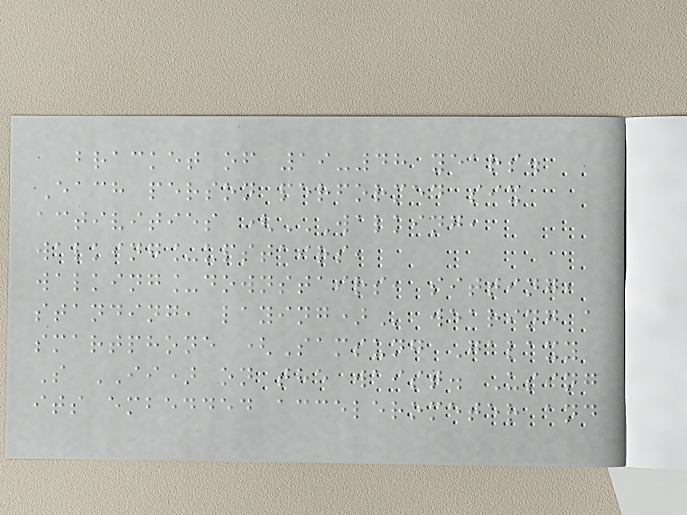bracket of 19-48 years.
Each person performed six
activities (WALKING,
WALKING_UPSTAIRS,
WALKING_DOWNSTAIRS, SITTING,
STANDING, LAYING) wearing a
smartphone (Samsung Galaxy
S II) on the waist. Using
its embedded accelerometer and
